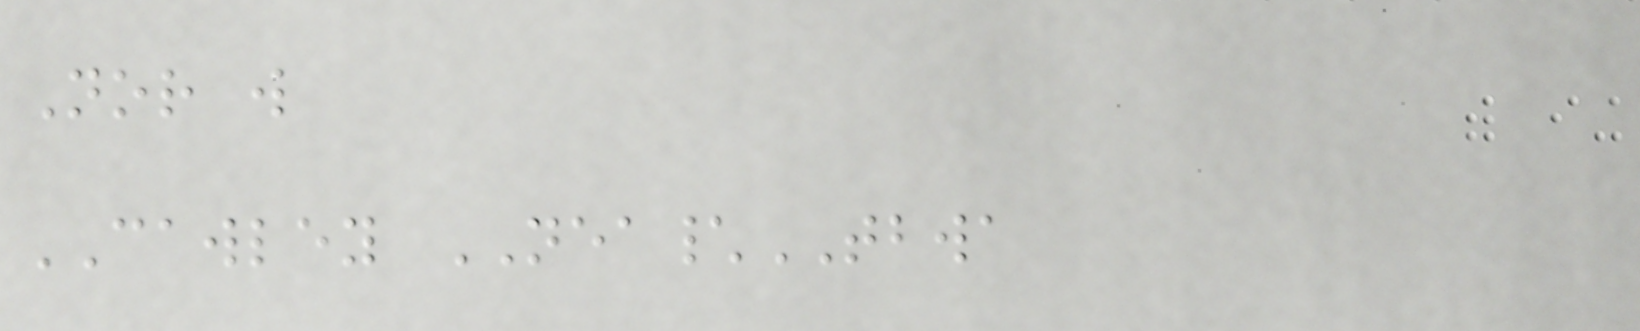Nor will
CAWLEY NEA\TBWA
